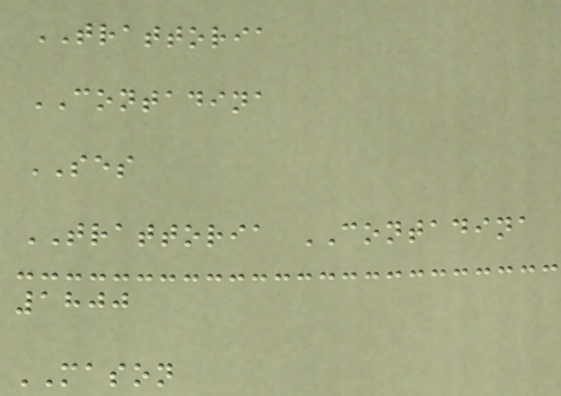TRATTORIA
CONTADINA
SES
TRATTORIA CONTADINA
1800
MASON
